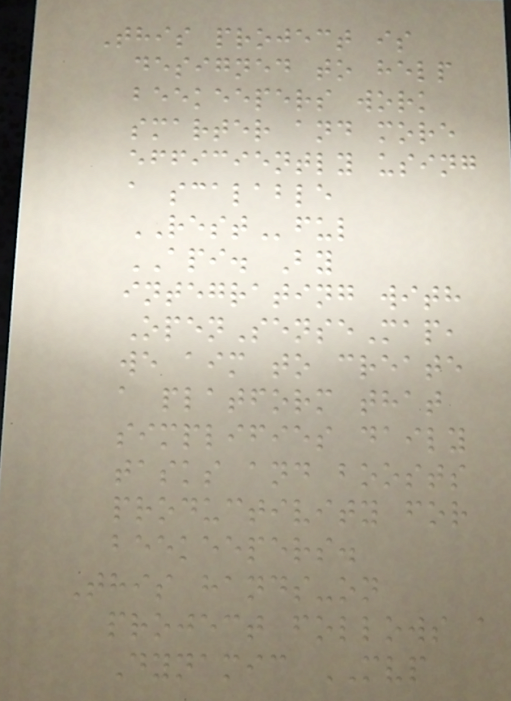This project is
designed to help
beekeepers work
smarter and more
efficiently using
a scalable
RESTful
API. By
integrating with
OpenSenseMap,
we aim to create
a platform that
simplifies daily
tasks and boosts
productivity for
beekeepers.
This hands-on
project follows a
Dynamic MVP
